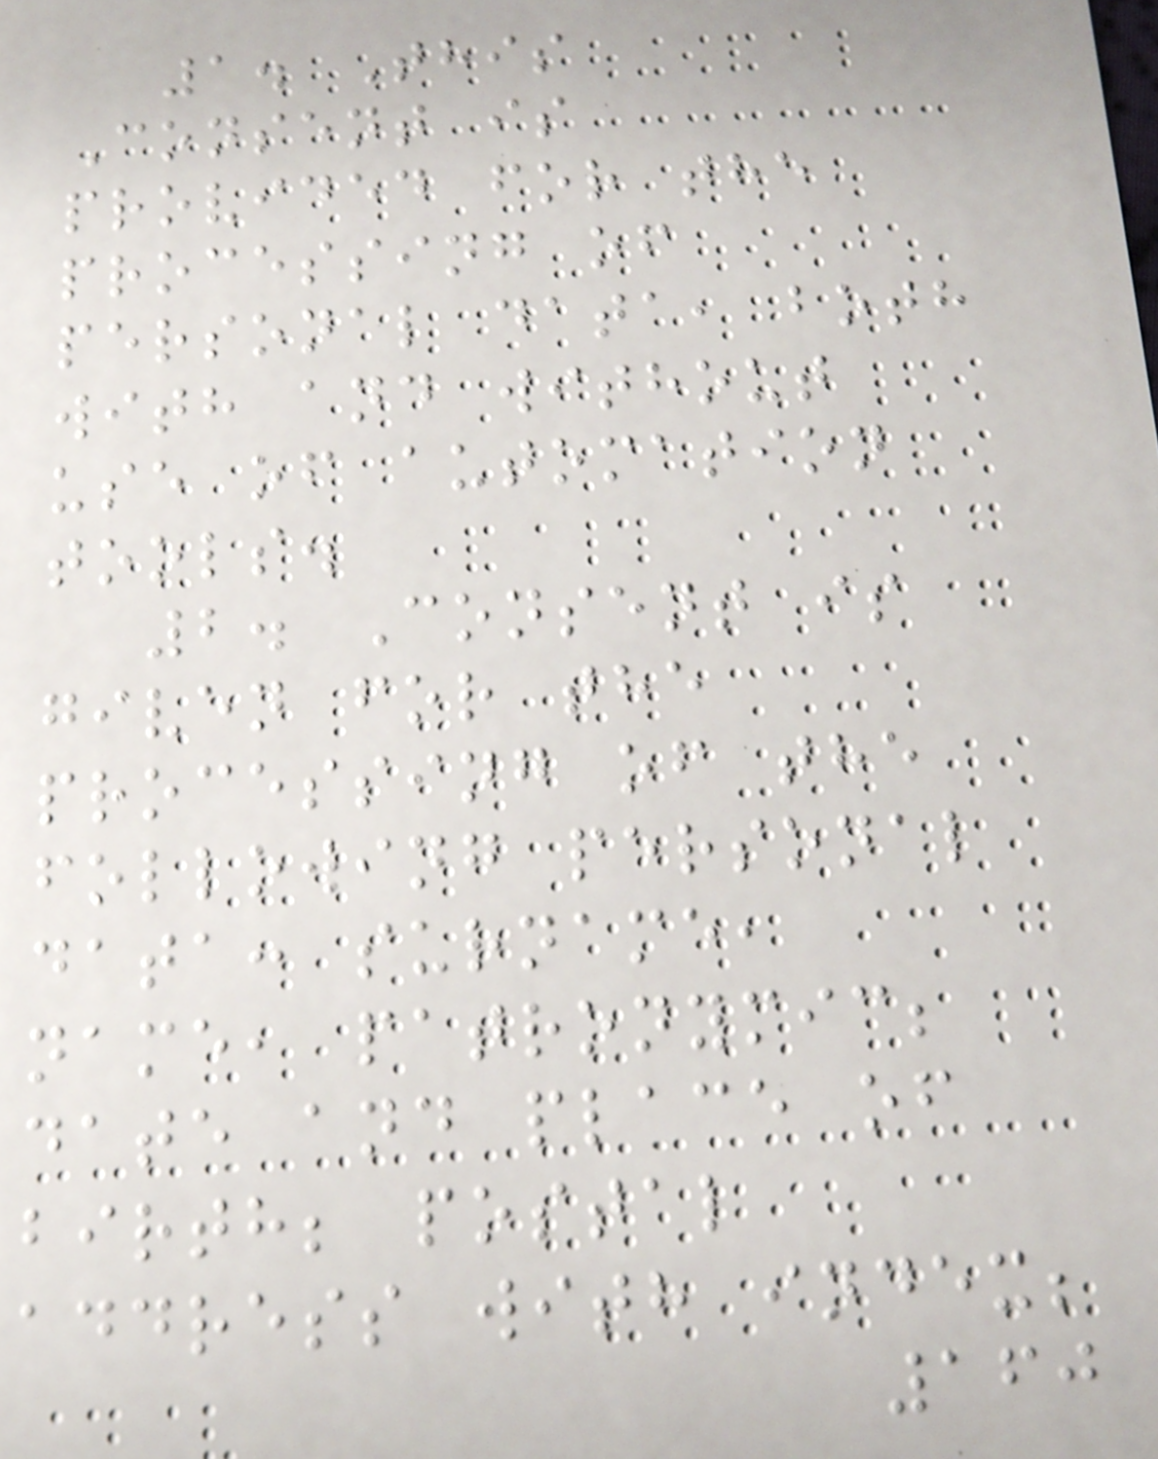1. This
Consent is
provided for the
processing of
personal data, both
with and without
use of automation
tools.
2. Consent is
given for the
processing of the
following personal
data: surname,
name, patronymic;
date and place of
birth; postal
address with index;
160
